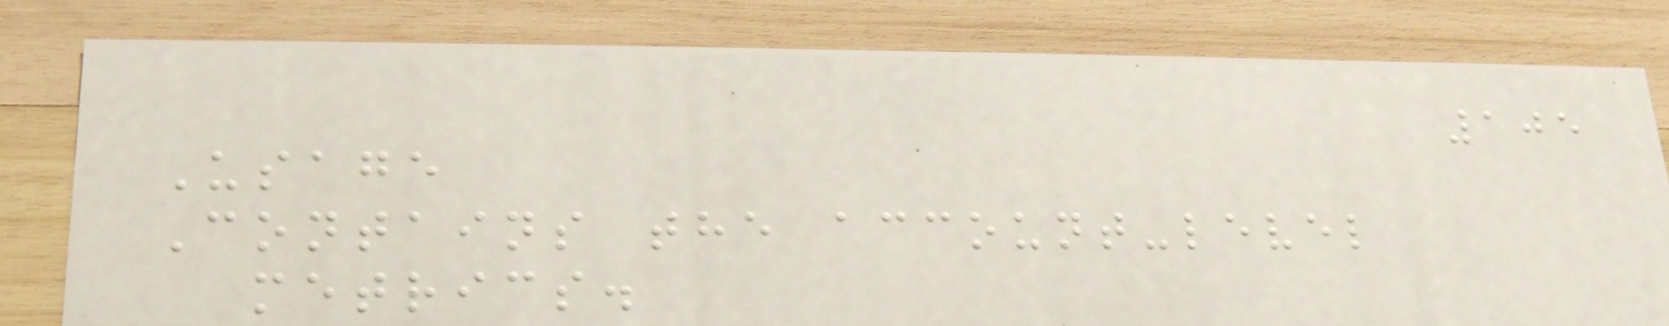105
Usage
Contains the account-level
metrics.
